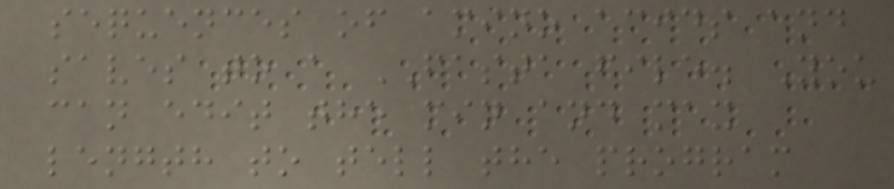sequences of amino acids and
saves to a FASTA file. You
can edit the min and max
length to tell the program
